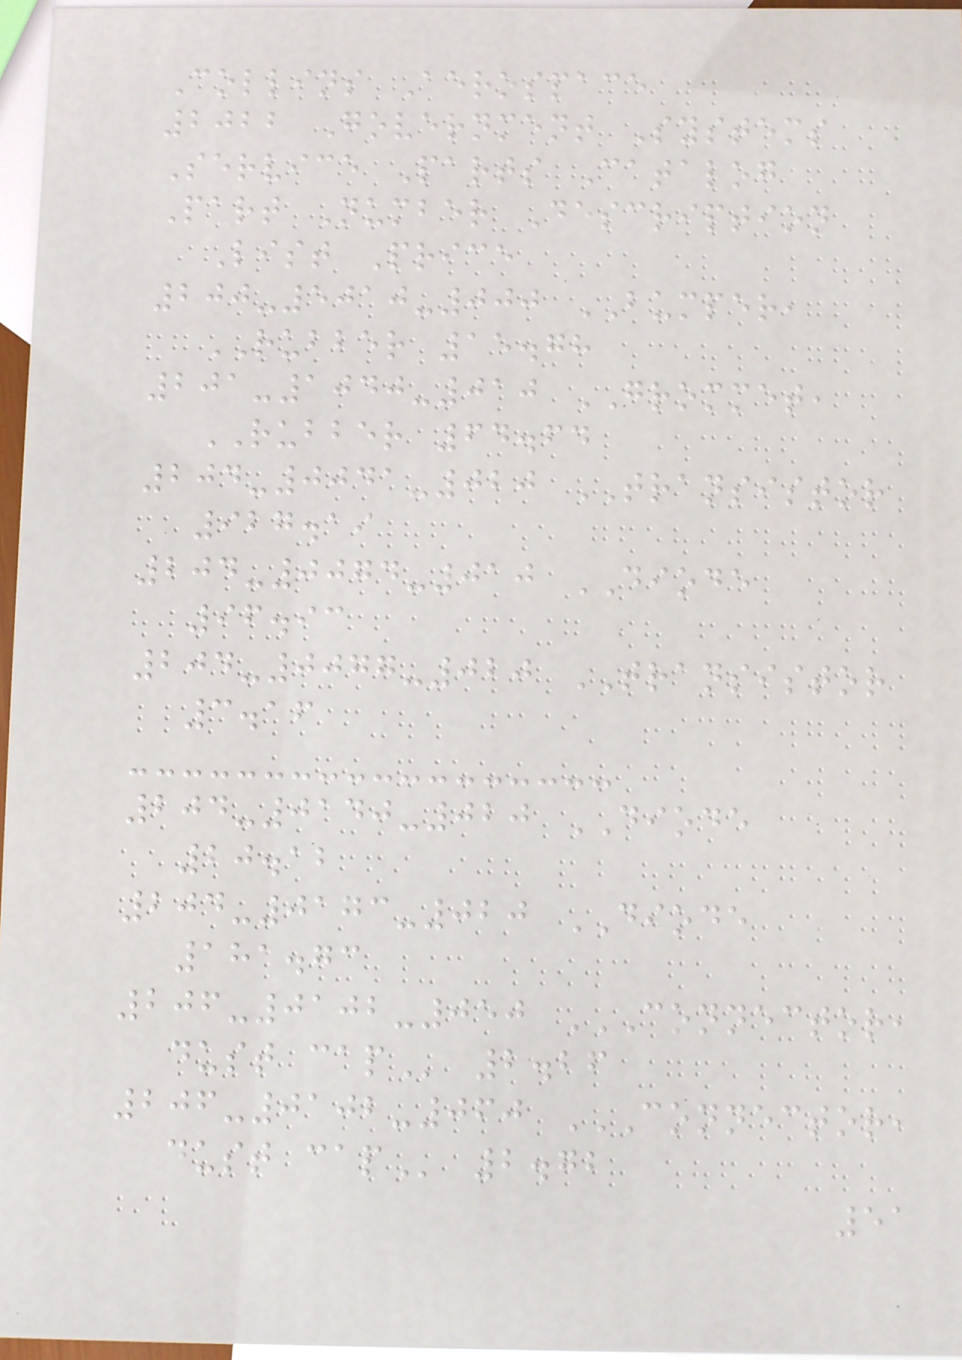Collins Aerospace
2022 Government Systems
Service Parts Catalog
Part Number Description
List Price
200-5010-000 BUMPER,
RUBBER 15.78
201-1040-010 GROMMET,
RUBBER 64.64
204-0041-020 TRANSISTOR
927.19
204-0074-010 DIODE
96.93
204-0077-020 TRANSISTOR
3.16
204-0140-020 DIODE
20.12
204-0173-020 DIODE
181.73
206-0102-050 CONNECTOR,
DUST CAP 2.26
206-0102-060 CONNECTOR,
DUST CAP 2.72
51
